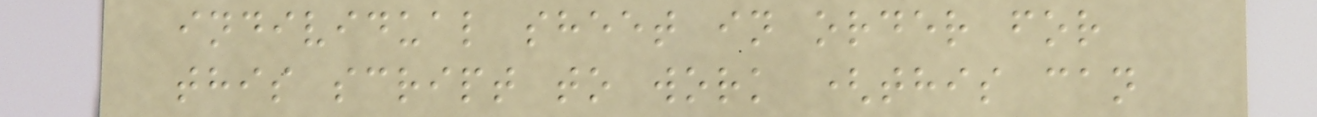individual sheet in order for
this script to work (this can
